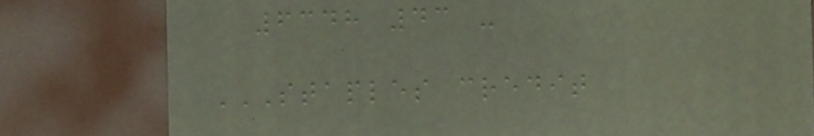6348 43 -
STAPLES CREDIT
